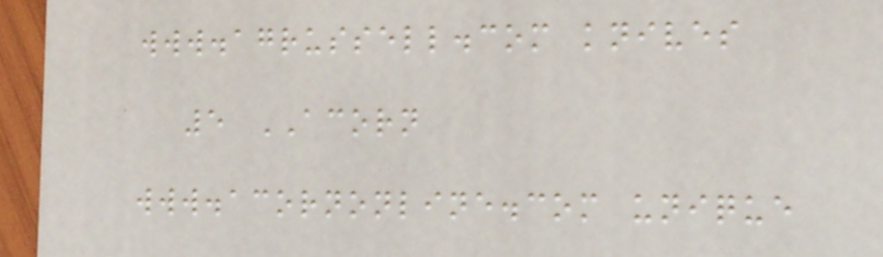www.agrussell.com knives
5 ACORN
www.acornonline.com unique
